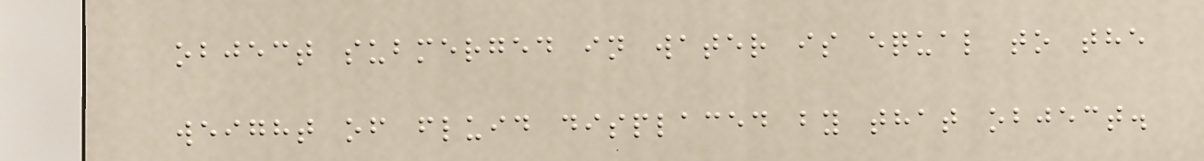object submerged in water is equal to the
weight of fluid displaced by that object.
